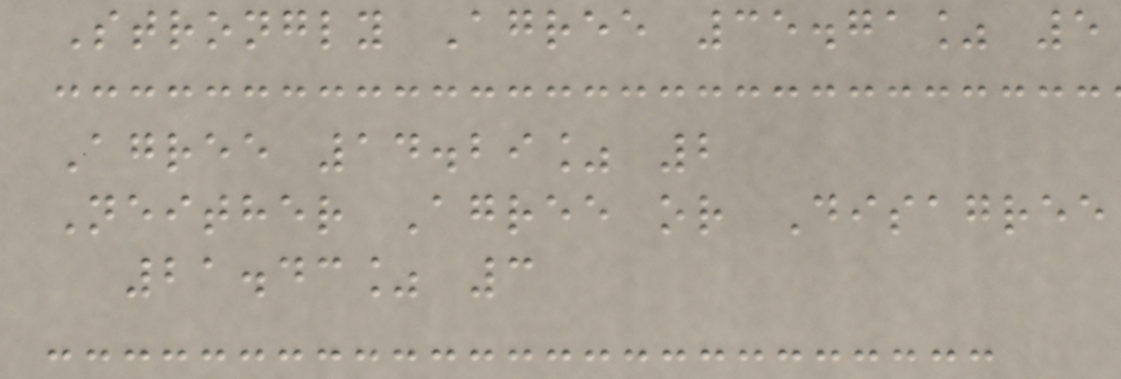Strongly Agree 35.71% 5
Agree 14.29% 2
Neither Agree or Disagree
21.43% 3
